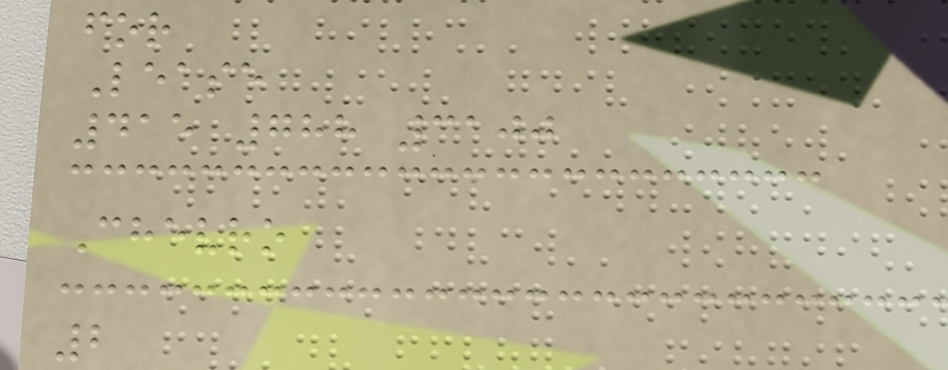for
Lease
415 788 3100
Chevro
2
